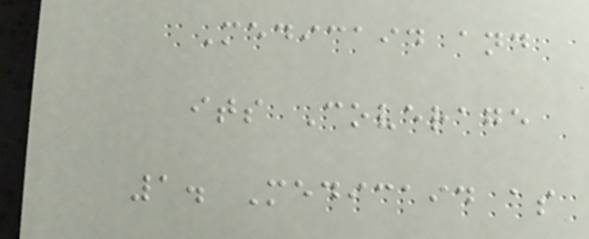Medicaid and
its Coverage
1. Medicaid as
